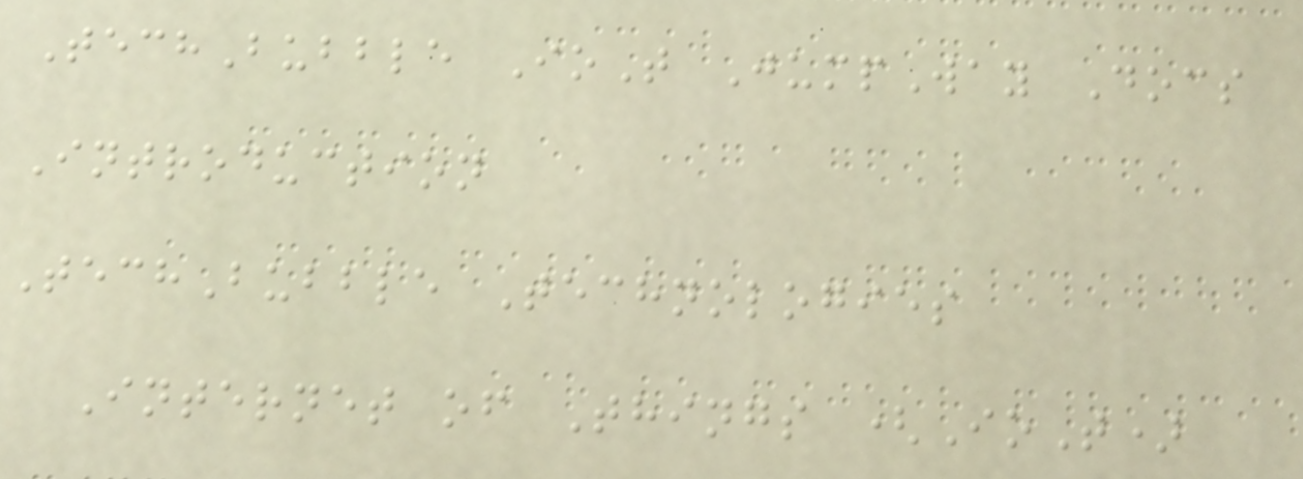TechBubble IoT JumpWay Docs
Introduction
TechBubble Technologies
Internet of Things (IoT)
